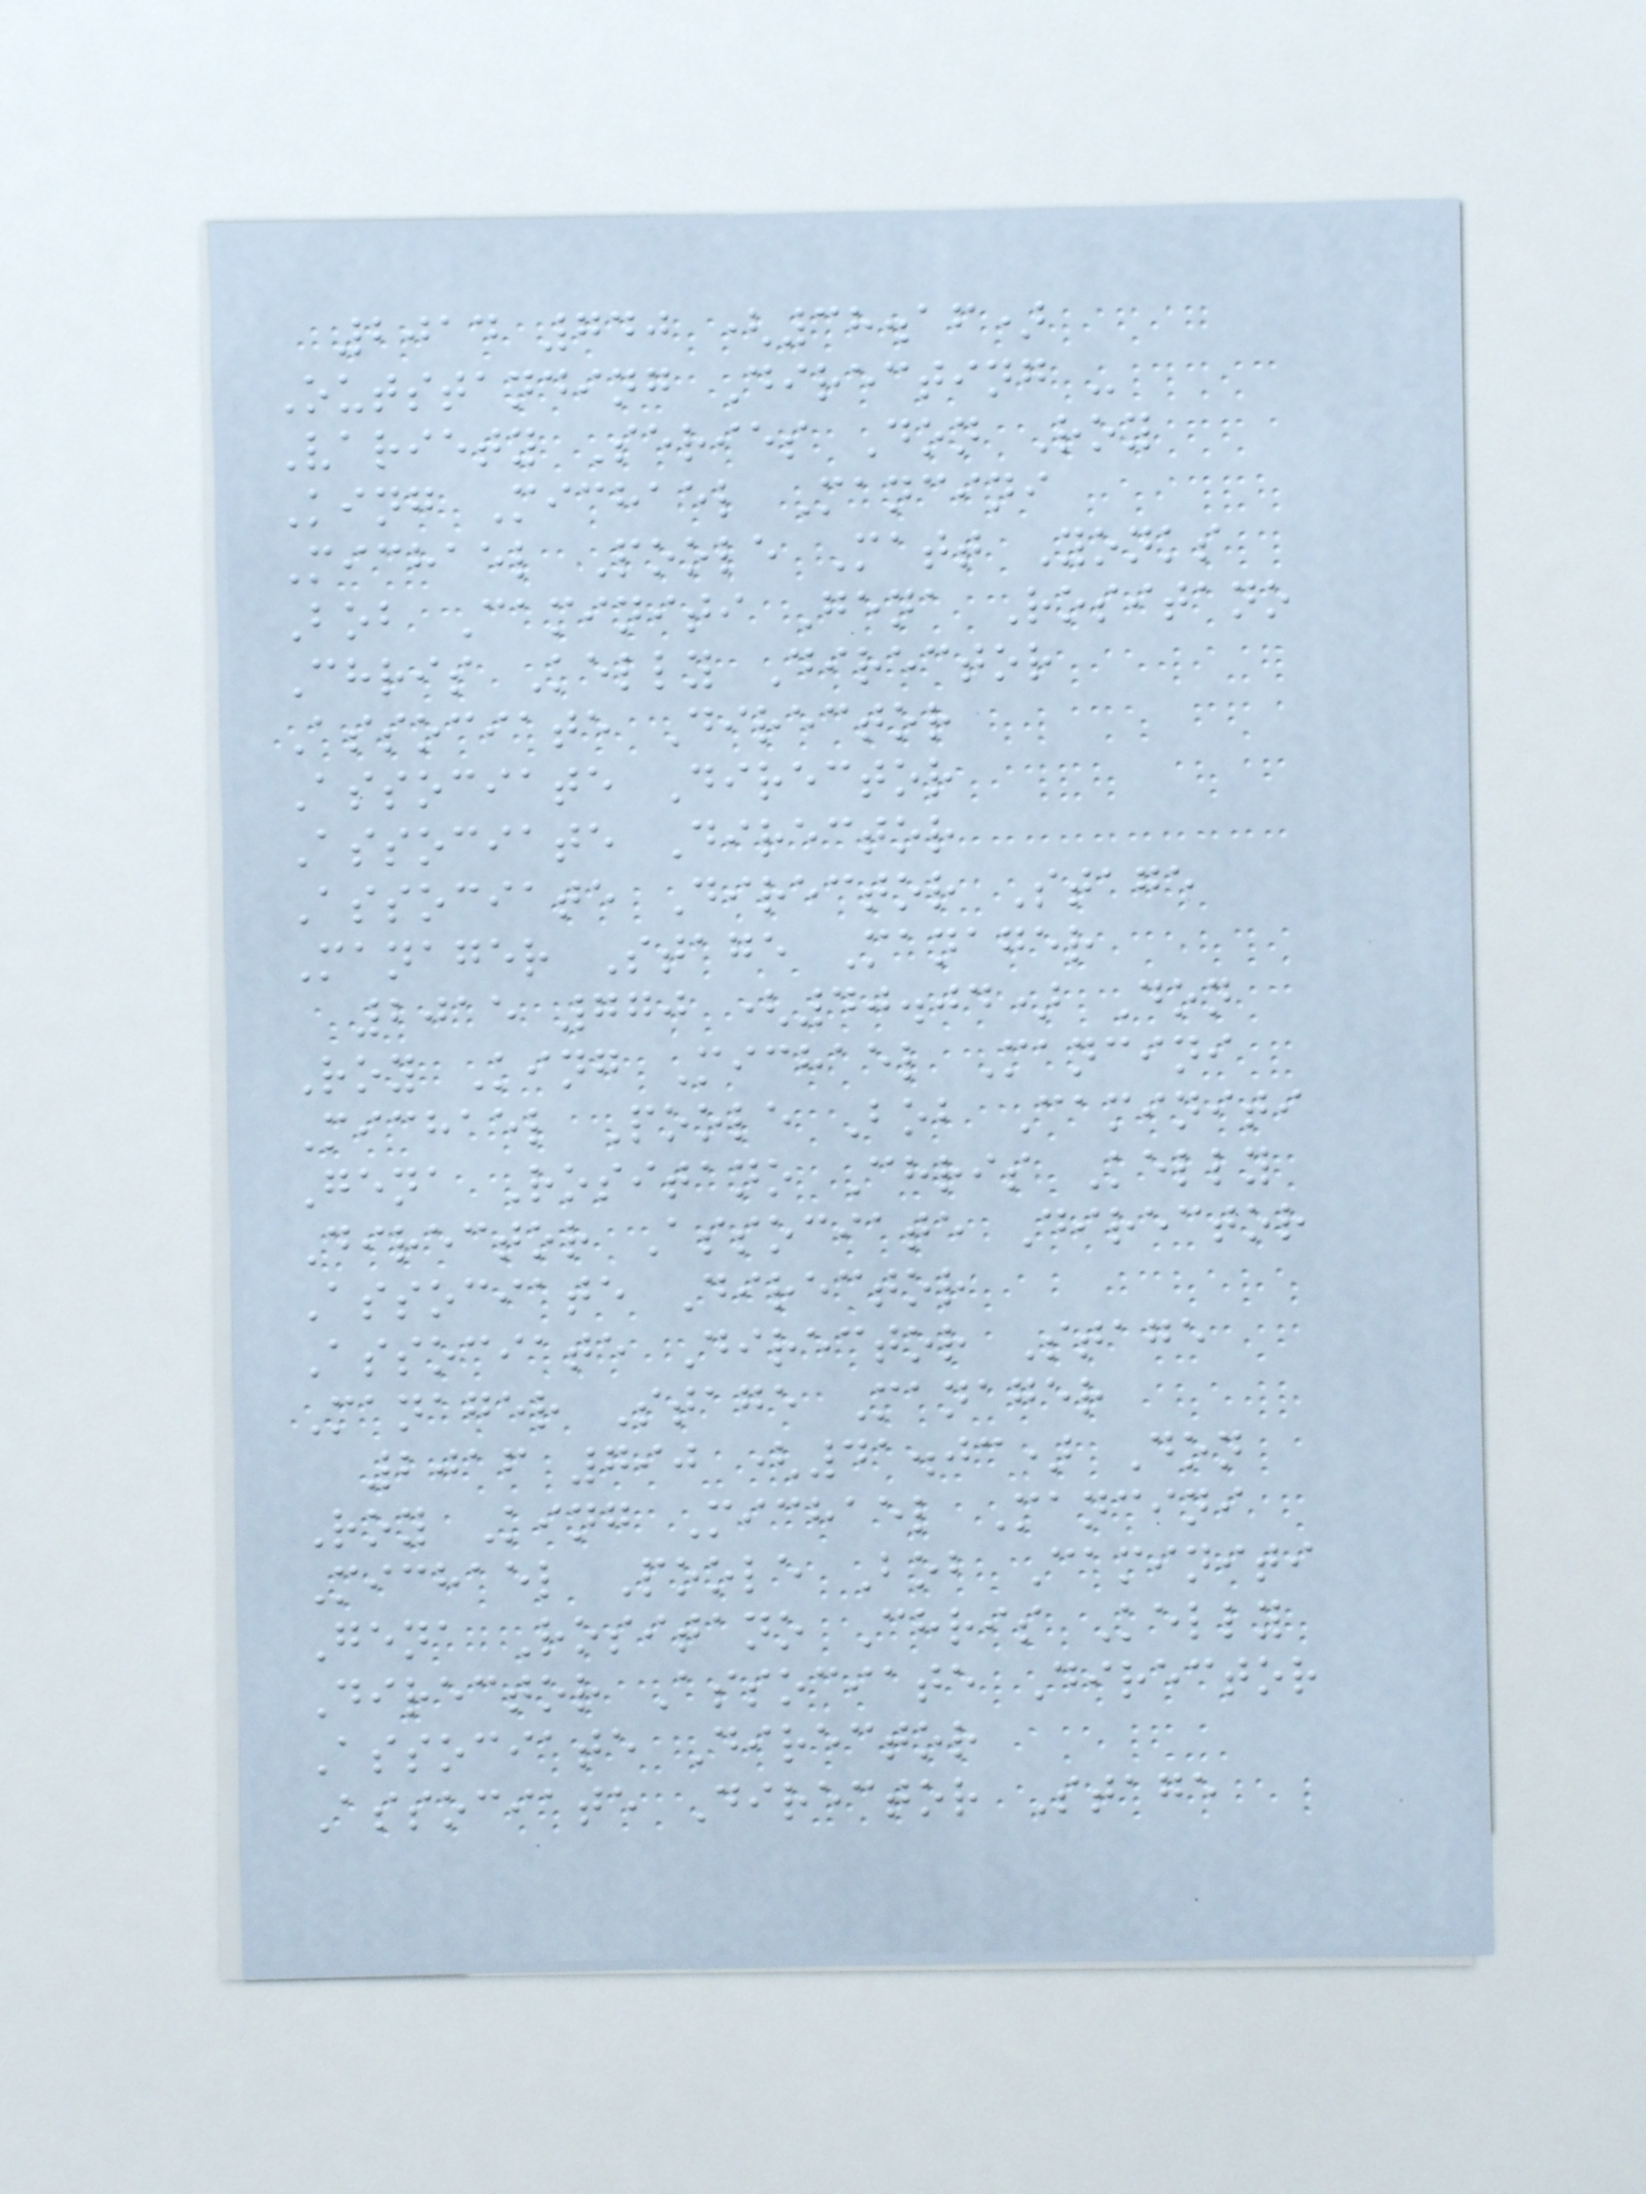2014 740 (38.16)
Outstanding Directing -
Variety Series Don Roy
King Michael Mancini
Michael Poole Matt Yonks
Bob Caminiti Gena Rositano
Chris Kelly Director
Associate Director
Associate Director
Associate Director
Associate Director Stage
Manager Stage Manager
2015 770 (40.04) Don
Roy King Michael Mancini
Michael Poole Bob Caminiti
Gena Rositano Chris Kelly
Director Associate Director
Associate Director
Associate Director Stage
Manager Stage Manager
2016 790 (41.03) Don
Roy King Michael Mancini
Michael Poole Bob Caminiti
Gena Rositano Chris Kelly
Director Associate Director
Associate Director
Associate Director Stage
